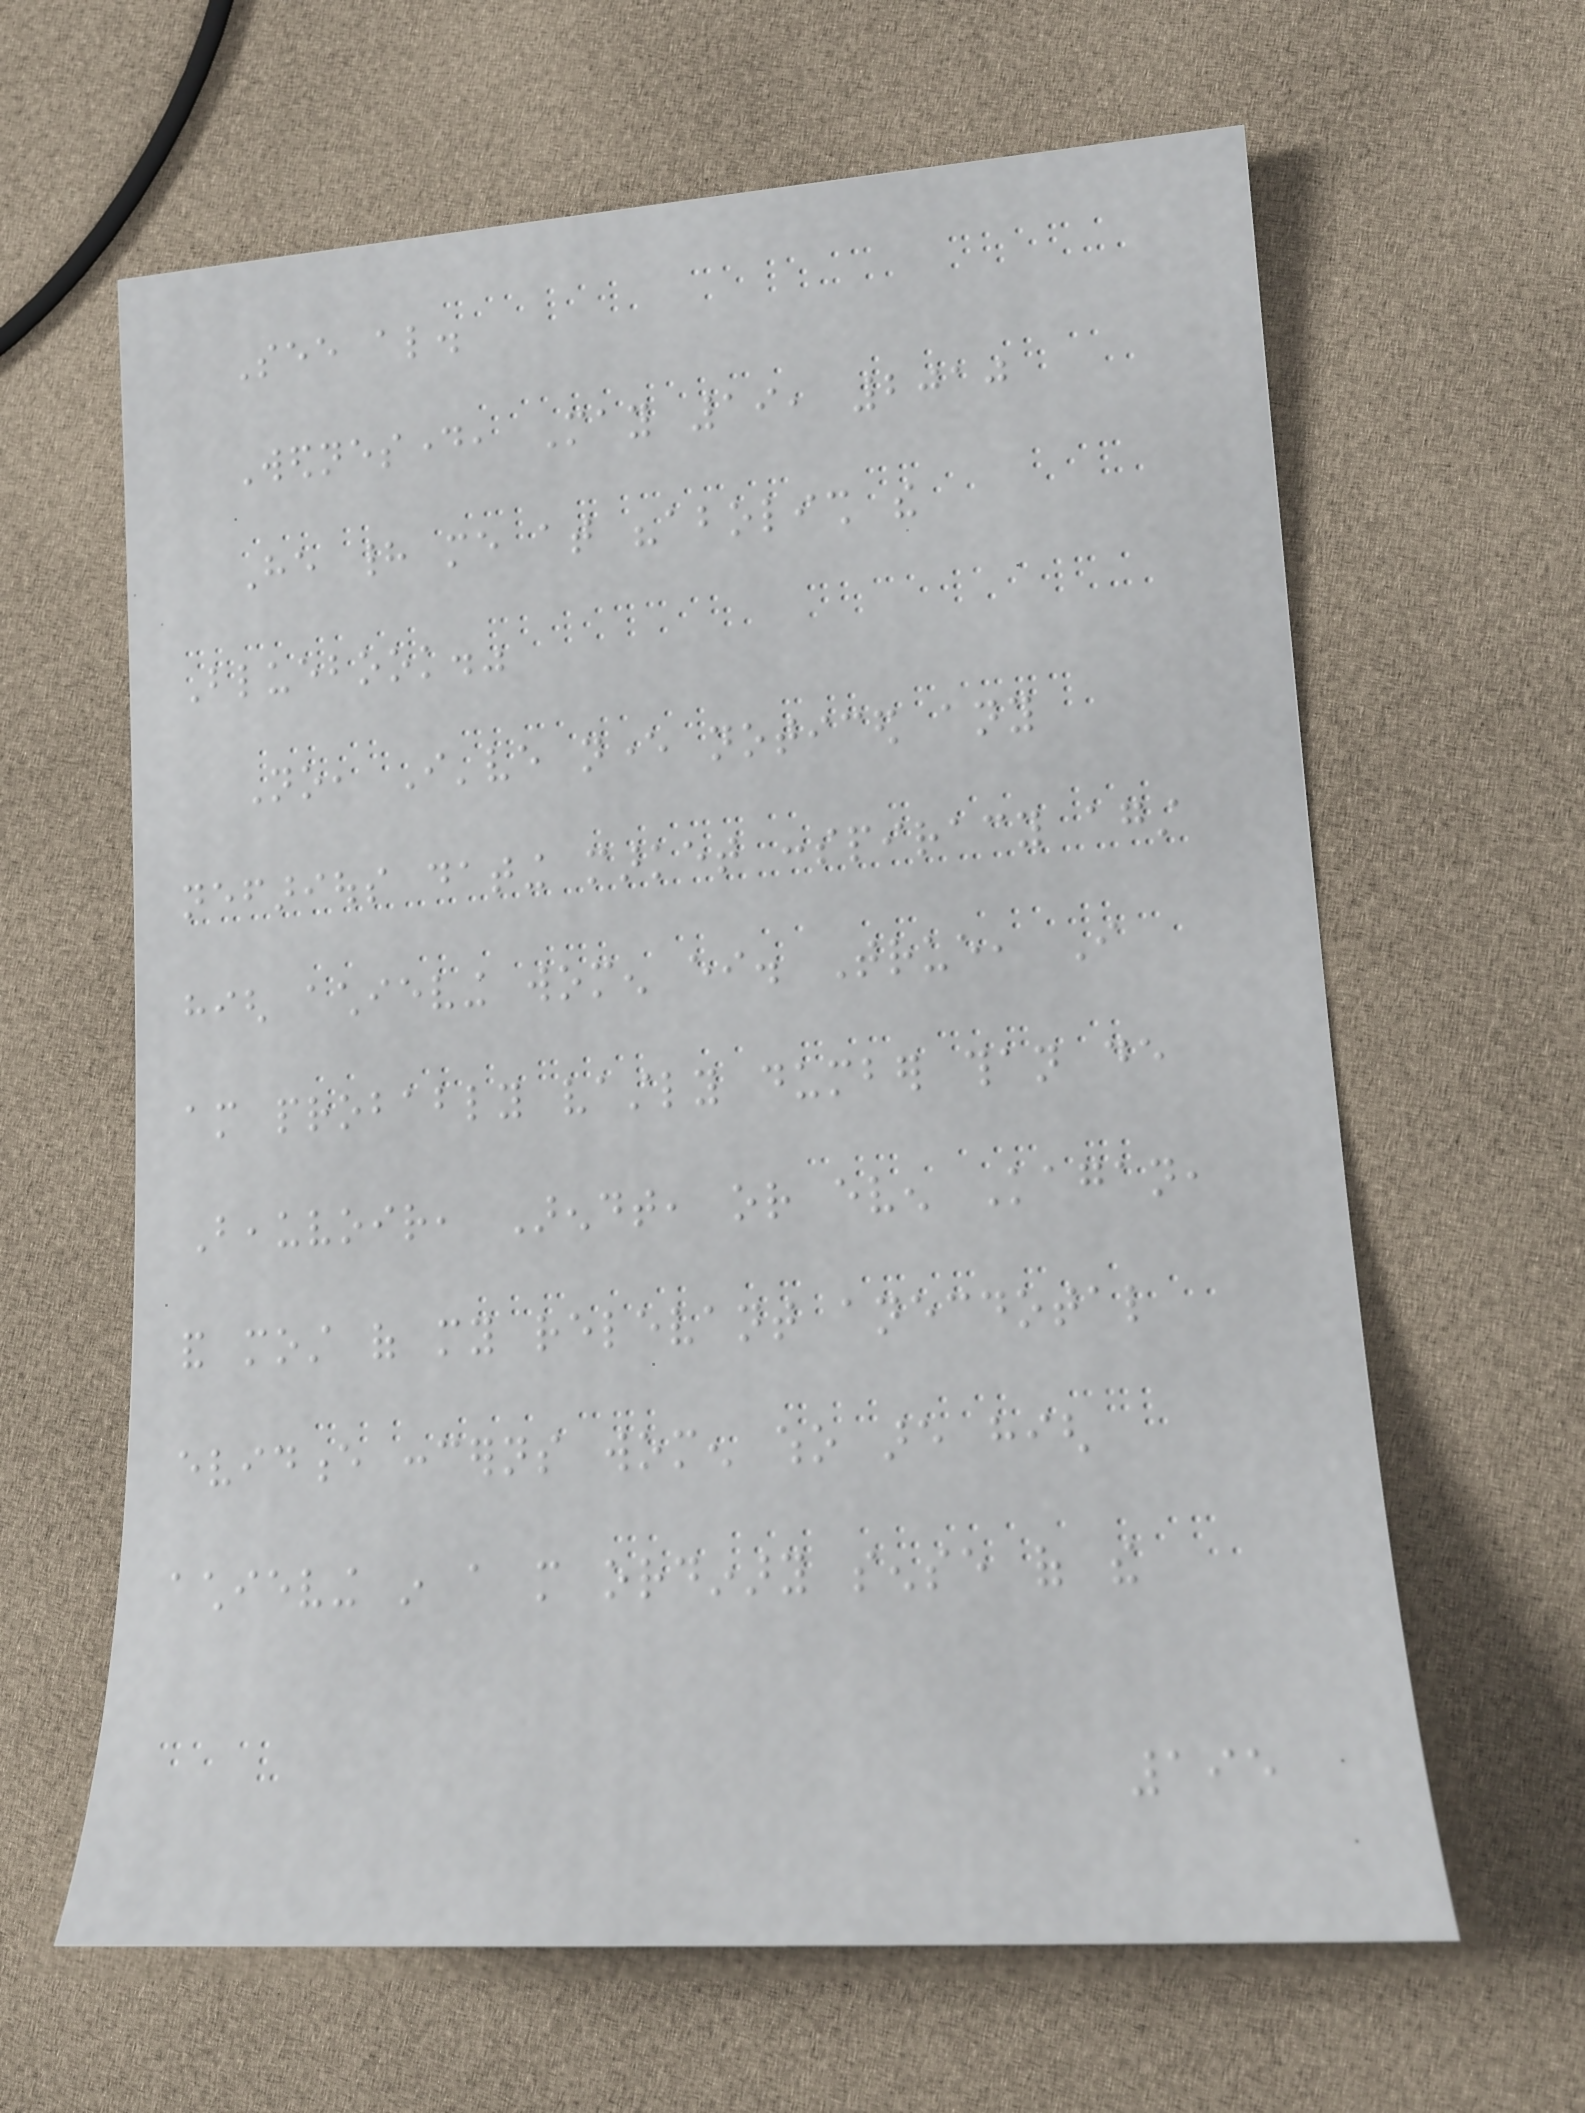See also.
Wednesday, May 19, 2010
He had me at "abolish the
Bluebook."
No, I've never noticed any
nefarious dating market conspiracy against
high achieving women either. True, I
am probably vastly dumber than de
Beauvoir, Arendt, or even Kagan,
and most of my relevant anecdotal
evidence concerns women who are high
achieving in a more ordinary sense of the
195
